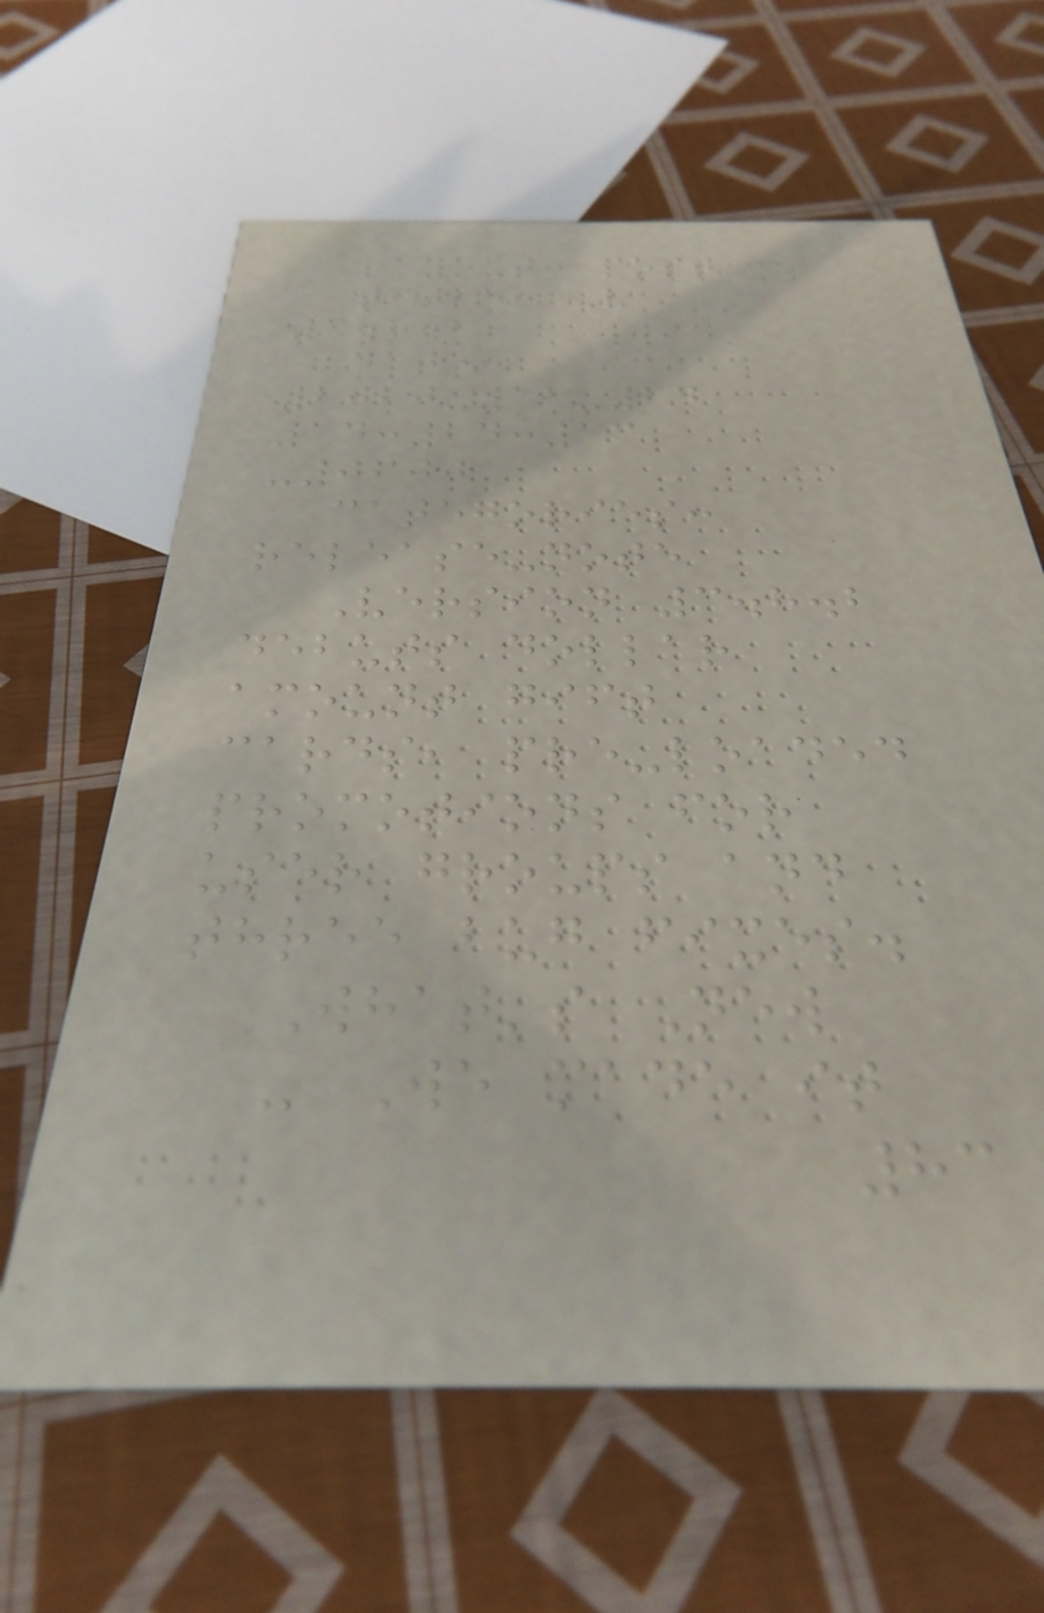layout: post
title: V
3.8.2
date:
2020-11-24
14:24:13
-0600
categories:
release-note
Version 3.8.2
debuts dollar
amount gift
cards, pre-loaded
promotions for
user groups and
three bug fixes.
What's New
- We made it
83
